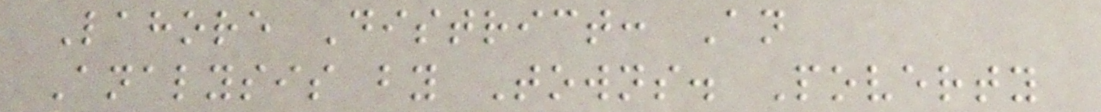Lahore District: An
Analysis by Towns. Poverty
